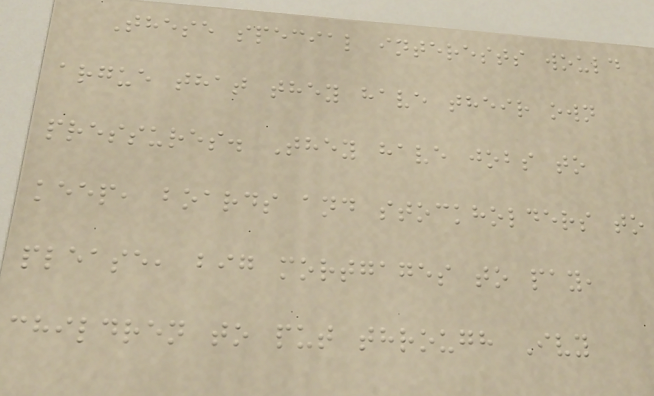These special interests would
argue that they have their own
pressures. They have jobs to
keep, boards and stockholders to
please, big mortgages to pay,
children to put through Ivy
